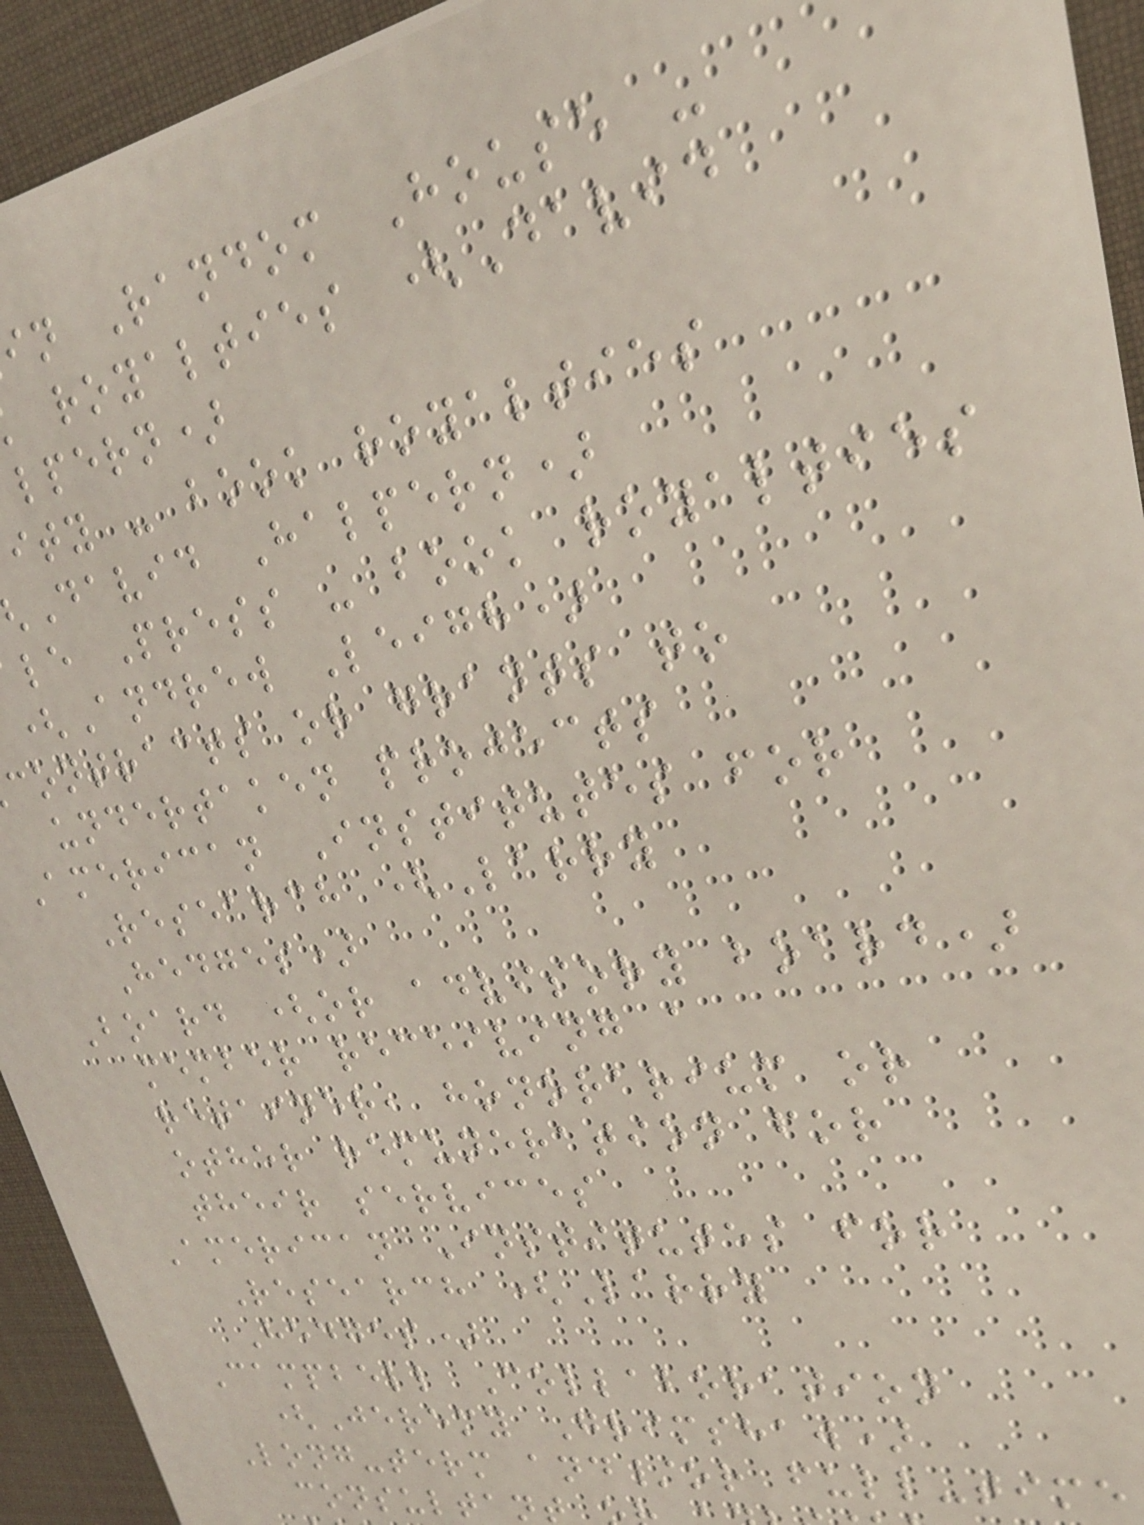n Random House -
royalties (David
lpern)
ity - book royalties
David Halpern)
le Press - book royalties
(Andrew Leigh)
contracts or grants to
undertaken projects
American Institutes for
Research (Larry
Hedges)
Board (or advisory board)
member receiving a
retainer, honorarium or
other remuneration for
their services
American Institutes for
Research (Larry
Hedges)
Campbell Collaboration
(Jeremy Grimshaw)
Long-term and/or full-time
consultan
